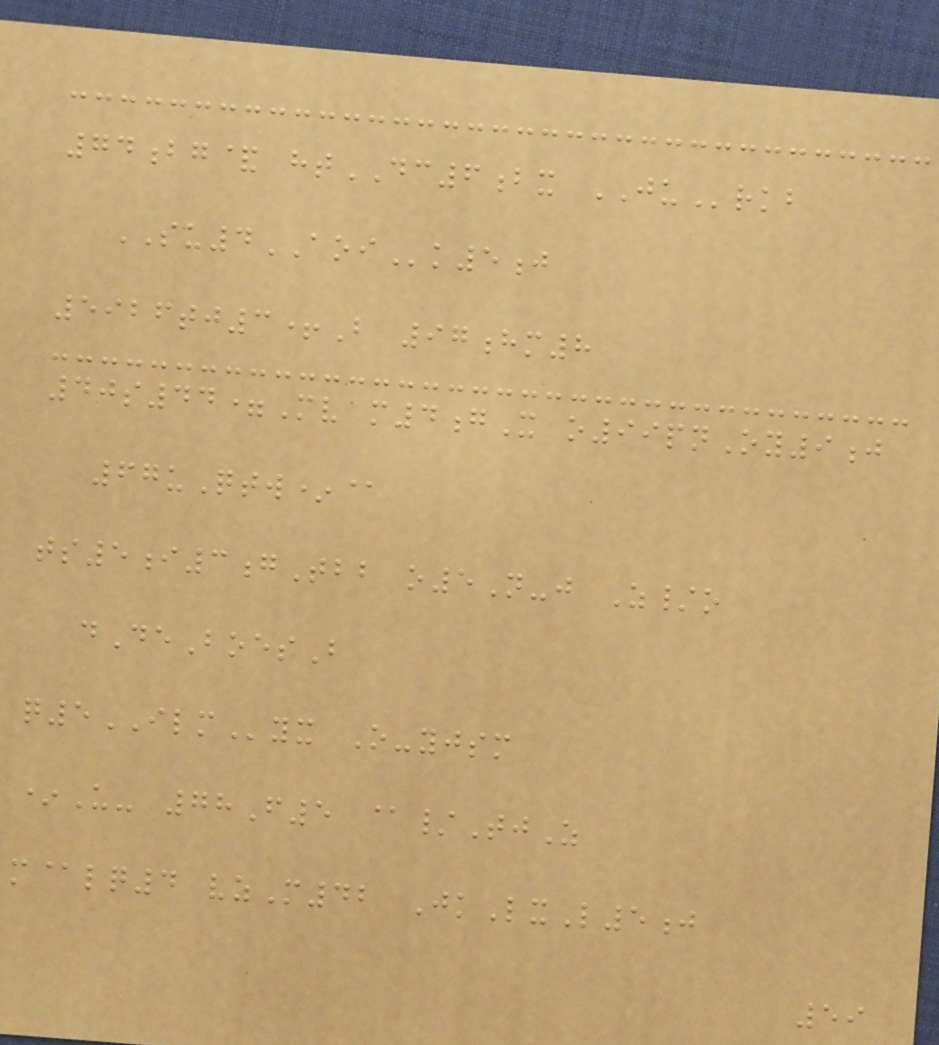74bg& htDC6bx JUrkb
SU4AOIk5j
5926tj3+B 97hm8
40s44=Mv m4gX o99pnOy9j
67uQtw*@
ts5i3gTbb o5N-j Z/o
dDeBoesB
q5ILMyx O-yjsm
*U- 78F5 @/TjZ
m@lq4 vzM42 JkLxL5j
59
